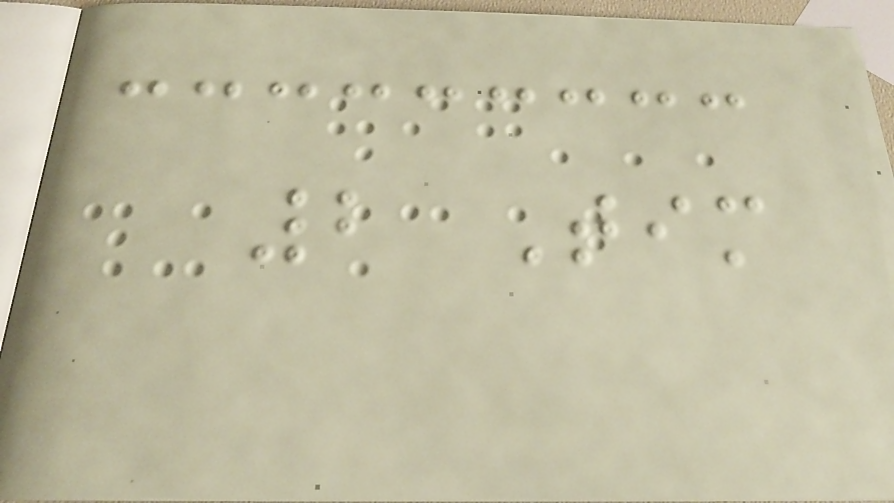2 Tim
